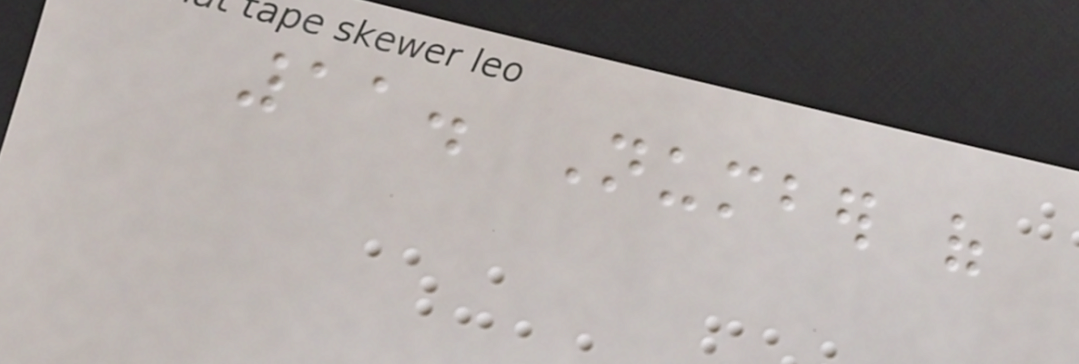11. Number of
